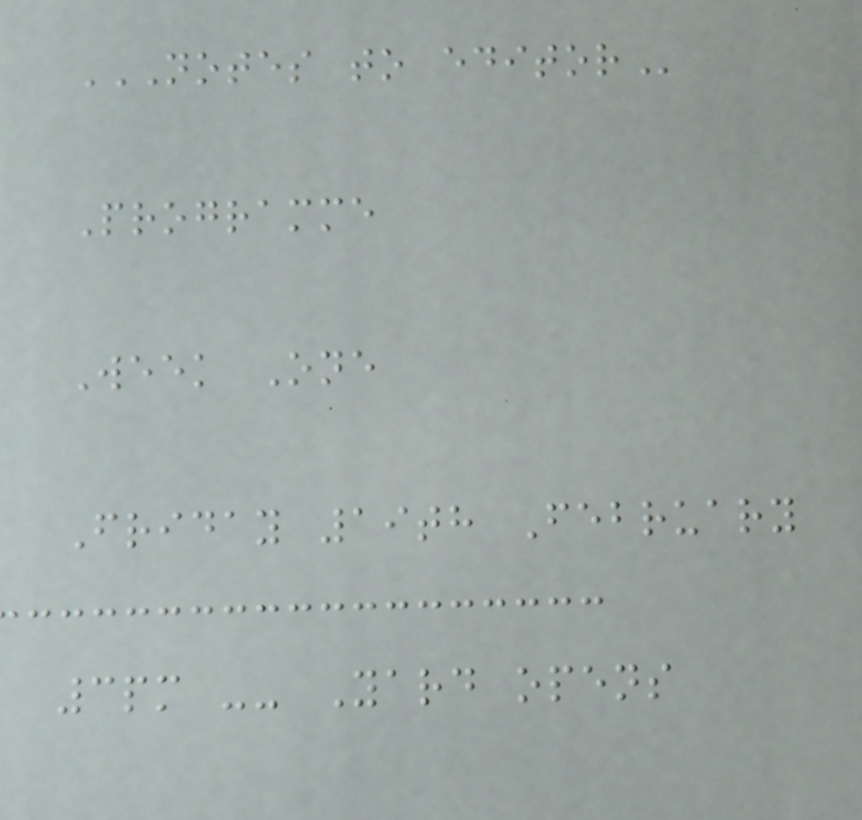NOTES TO EDITOR
Programme
Week One
Friday 19th February
3pm -- Yard opens
